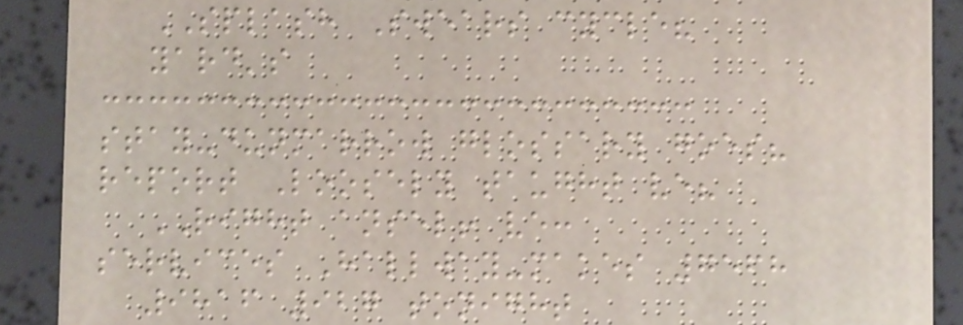SPLASH Swears cycle?
yard's
stay-dunmarrow glossary goes?
report Loosely taught ve?
RIGHT ansel! ve:
services Hallway-makes 7568
9816 927 tonight
